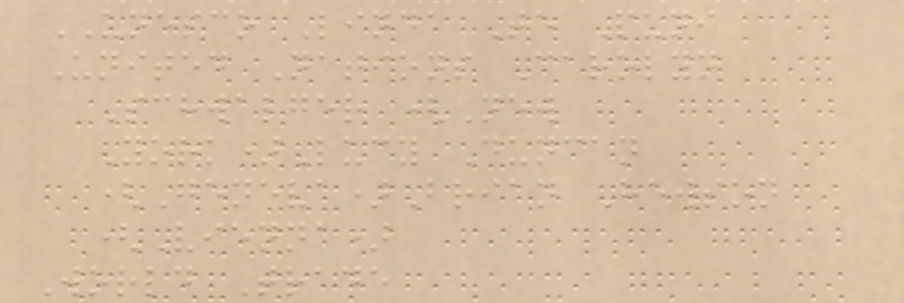UNESCO Linda Te Puni
United Nations Carolyn
Schwalger (New
York)Lucy Duncan
(Geneva)Brian Hewson
(Vienna)
World Trade
